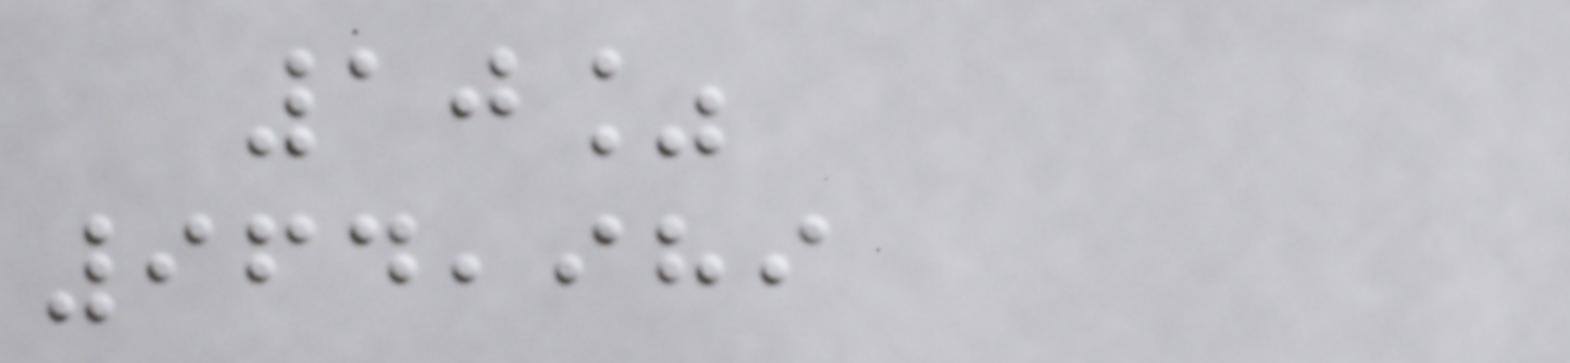10%
964,989
